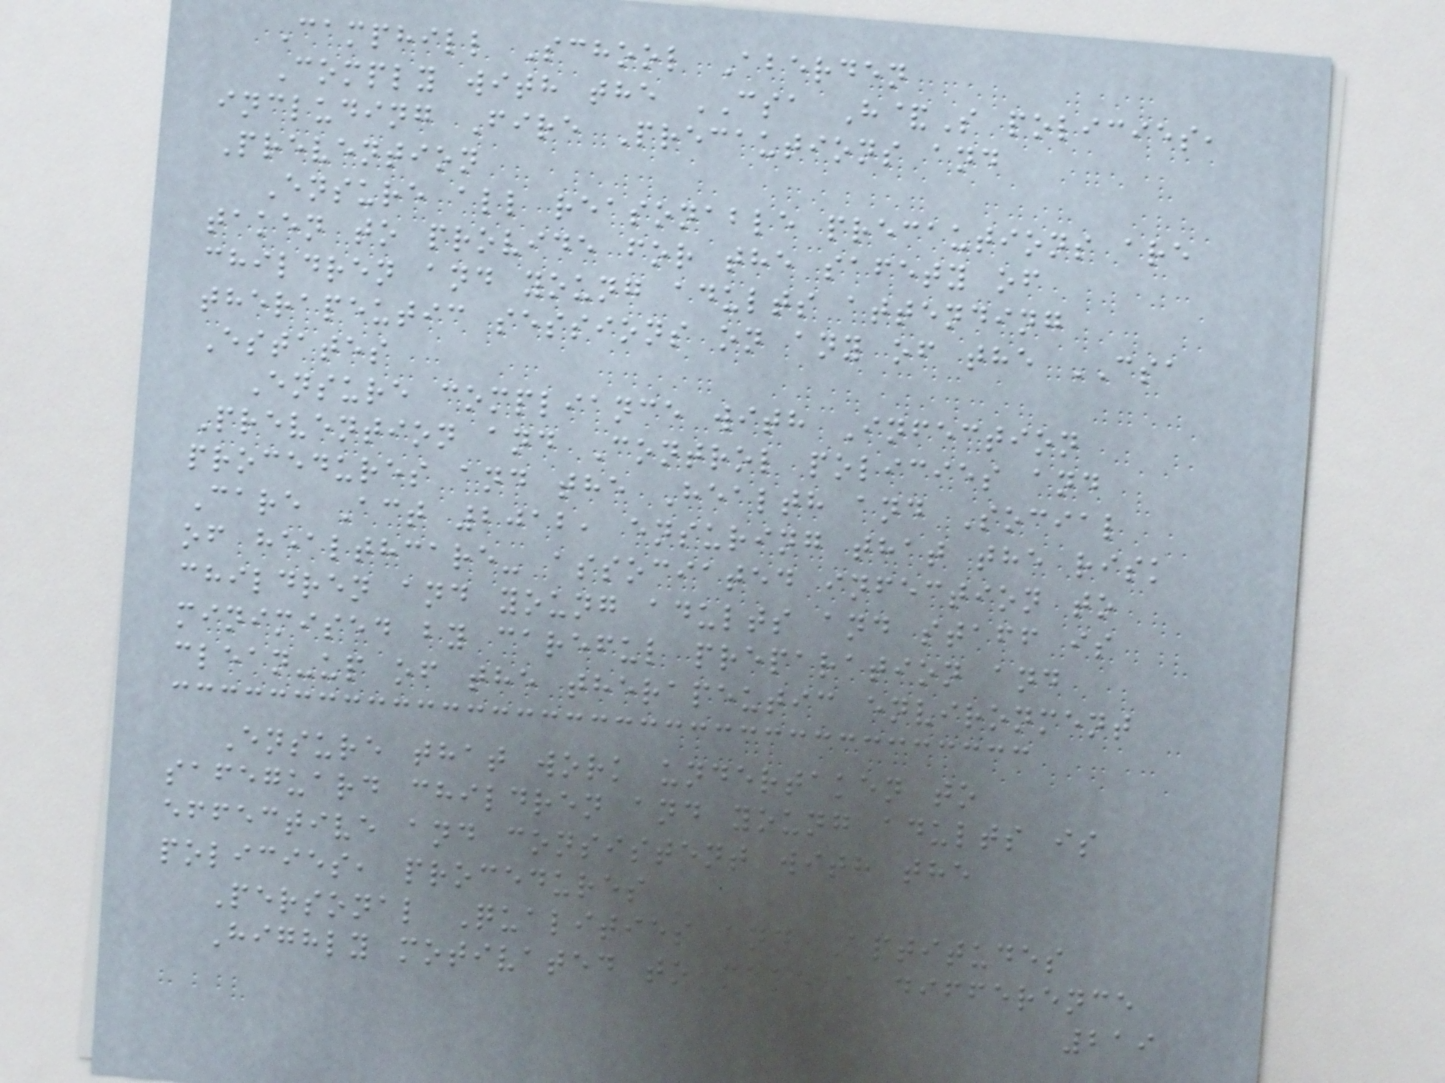Camphill School Aberden
Comply with the CSA H&S policies,
including Fire Precautions and
Prevention
Ensure all reasonable precautions are
taken to provide for the safety of
children and young adults attending
therapeutic sessions on any of the CSA
Estates
Ensure compliance with Infection
Prevention and Control policies and
procedures and the Health and Social
Care Act 2012, ensuring that the risk
of healthcare- associated infection to
children and young adults and staff is
minimised by careful preparation and
clean-up of the therapeutic environment
Ensure that work undertaken to
safeguard children and young adults is
effective and consistent with the
policies, procedures
Personal Qualities and Aptitudes
Highly motivated to make a difference
219
